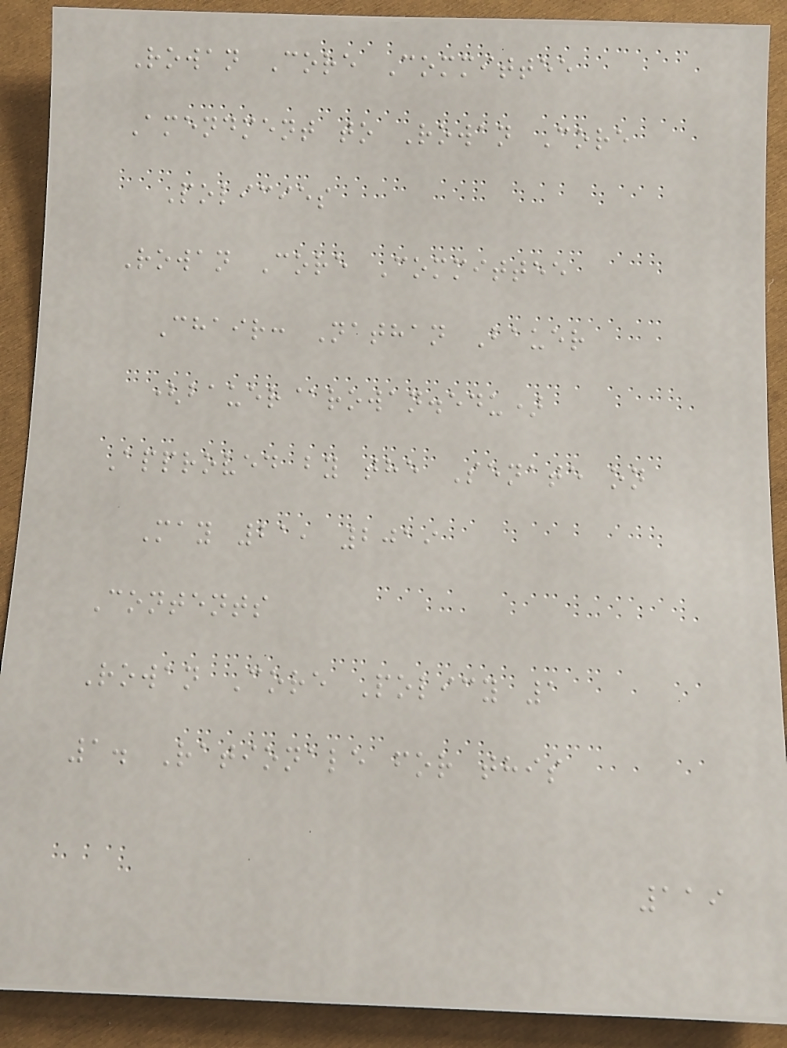Rowan Core Committee
Amendment to Rowan Core
Policies
Rowan Core Committee
Chair: Nathan Bauer
(bauer@rowan.edu)
Approved by the Senate on
May 21, 2019
Contents
Rowan Core Policy 1
1. Rationale for this
119
